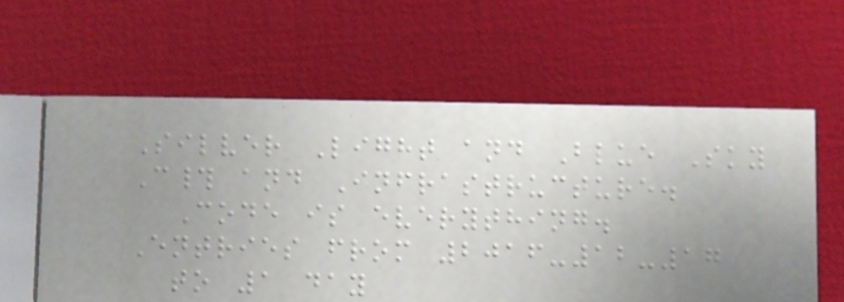Silver Light and Blue Sky
C# and Infrastructure.
Code is everything.
Entries from 2016-12-17
to 1 day
